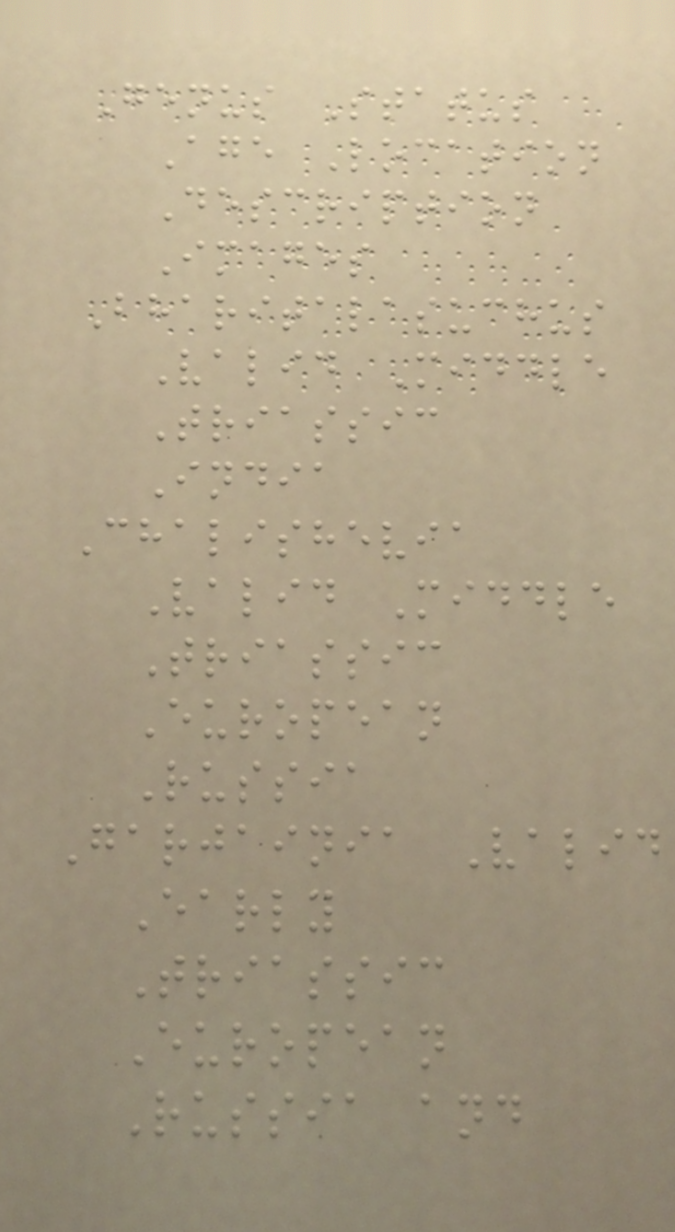Genus Status
Age Location
Description
Images
Bharitalasuchus
Valid Middle
Triassic
India
Chalishevia
Valid Middle
Triassic
European
Russia
Garjainia Valid
Early
Triassic
European
Russia and
